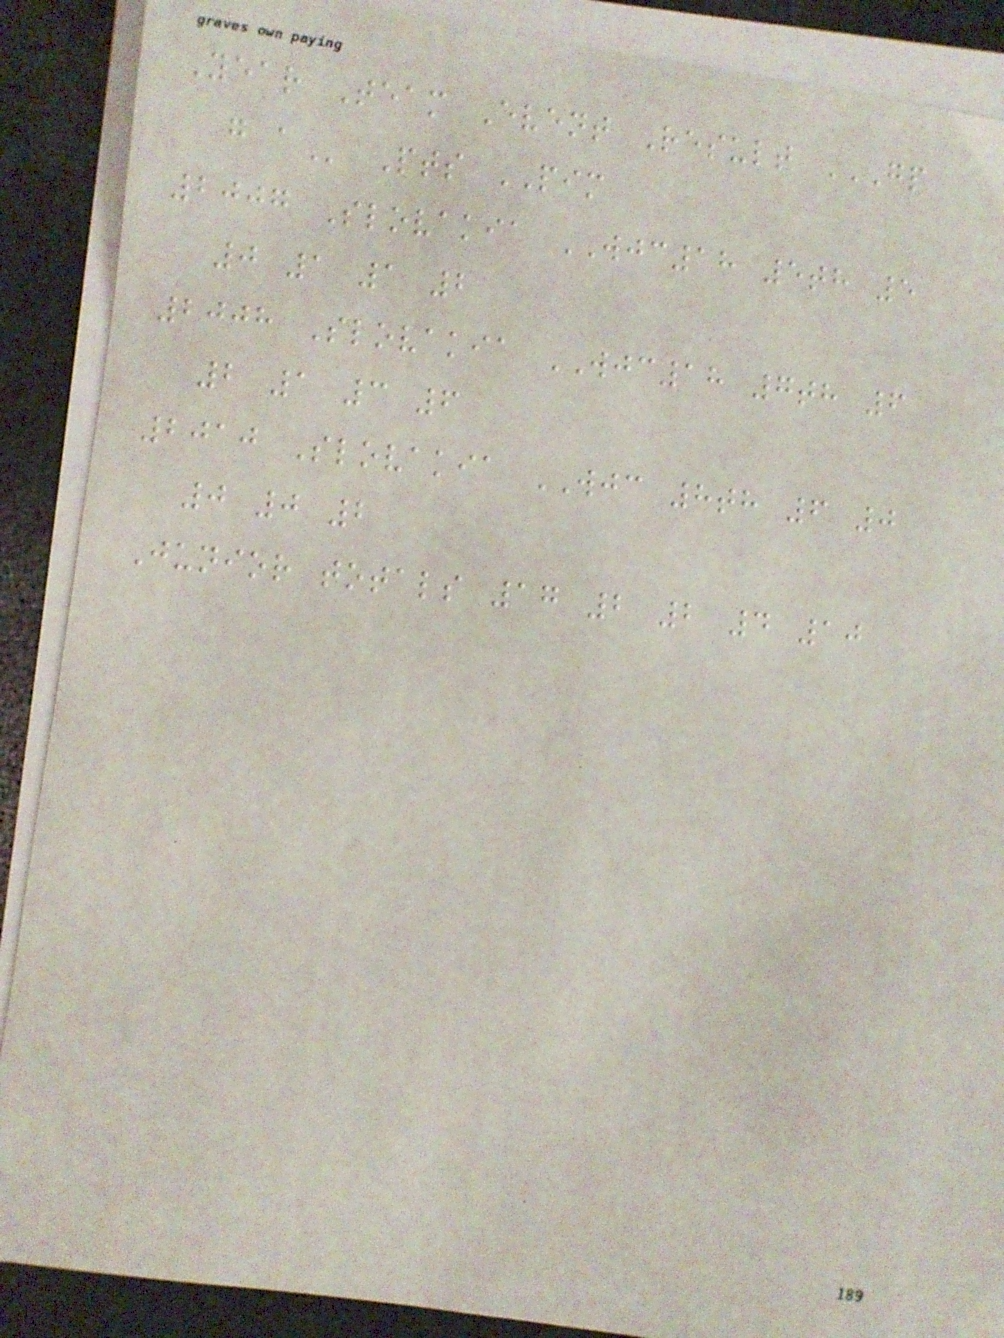Year Team Event Result GP
G A Pts PIM
2007 Slovakia WJC18 5th 5
0 1 1 2
2008 Slovakia WJC18 7th 6
2 1 3 6
2010 Slovakia WJC 8th 6 0
0 0 2
Junior totals 17 2 2 4 10
